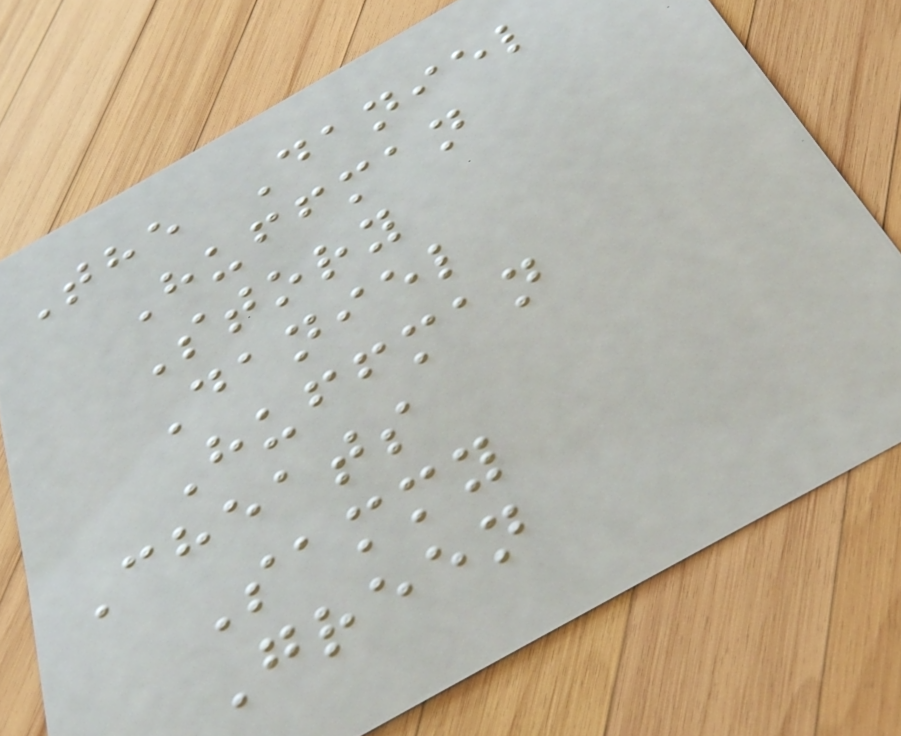The Daniel
Huffman
Story
Daniel
Huffman
Cheats
Sammy
Green
